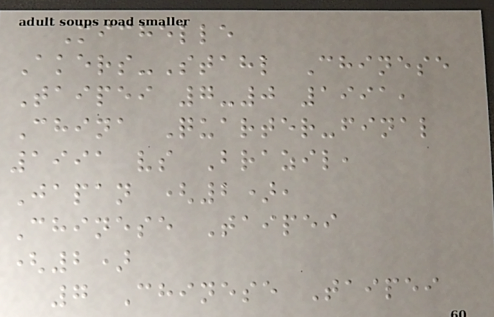Michelle
Akers-Stahl Chinese
Taipei 7-0 1991,
China Quarter-final
1991 vs Brazil,
Japan (2),
Chinese Taipei
(2)
7 Chinese Taipei
